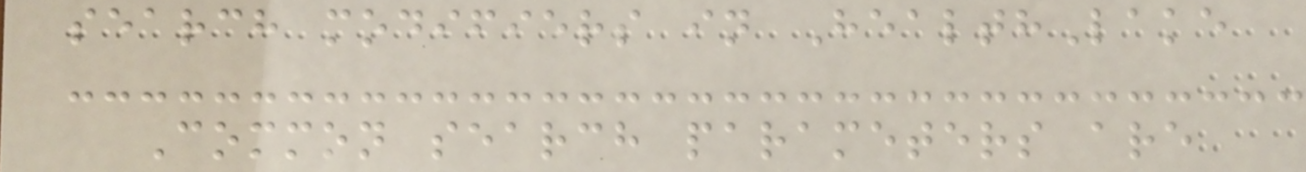search modifiers in HealthLake
Common search parameters are
